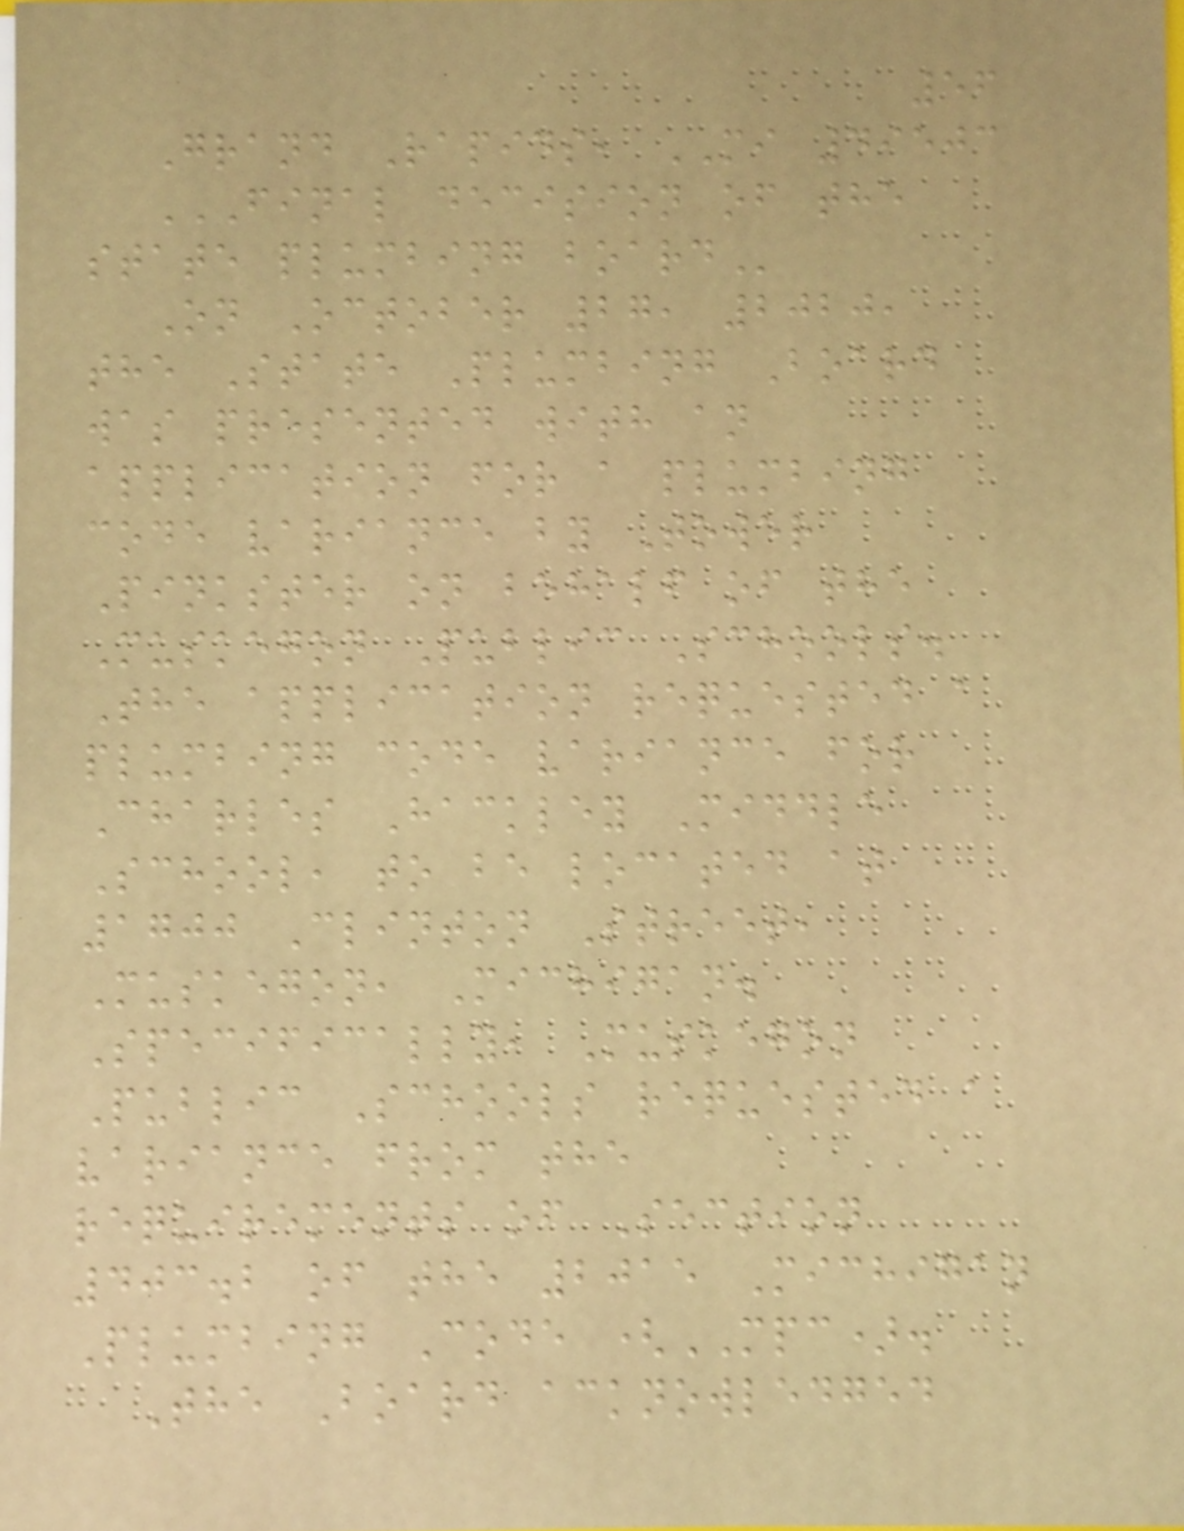56
Grand Rapids, MI 49503
FINAL DECISION OF THE
STATE PLUMBING BOARD
On October 27, 2020,
the State Plumbing Board
was presented with an
application for a plumbing
code variance by Tower
Pinkster on behalf of the
Muskegon Public Schools.
The application requested a
plumbing code variance for
Charles Hackley Middle
School, to be located at
1700 Clinton Street,
Muskegon, Michigan.
Specifically, Muskegon
Public Schools requested a
variance from the
requirements of Section
403.2 of the 2015 Michigan
Plumbing Code (MPC).
The Board acknowledged
